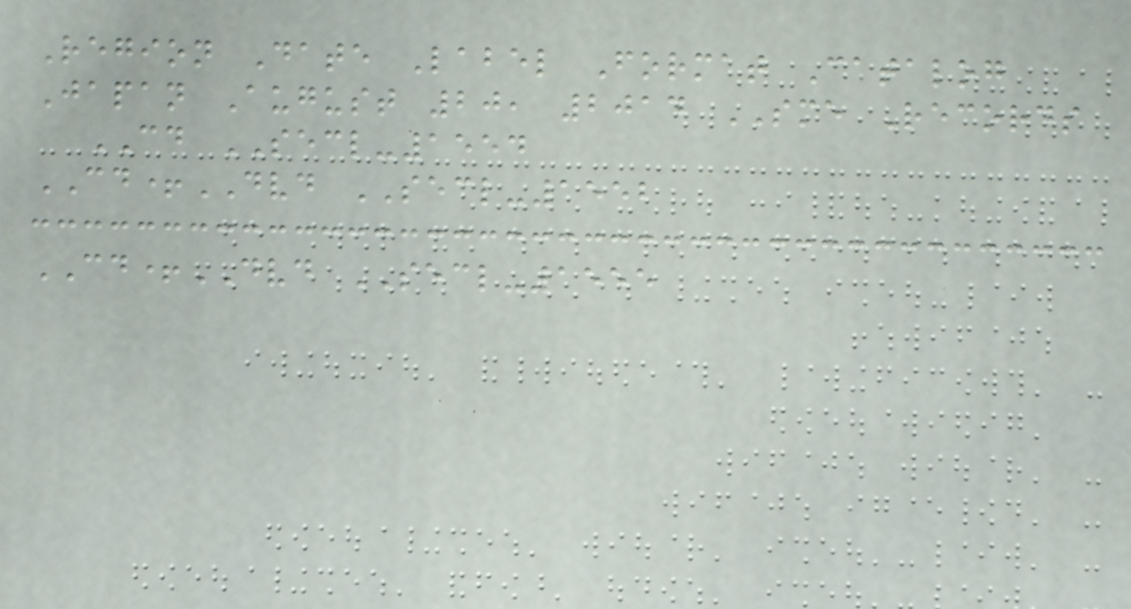Region Date Label Format Catalog
Japan August 20, 2014 SME Records
CD SECL-1554
CD+DVD SECL-1552
CD+DVD SECL-1555
